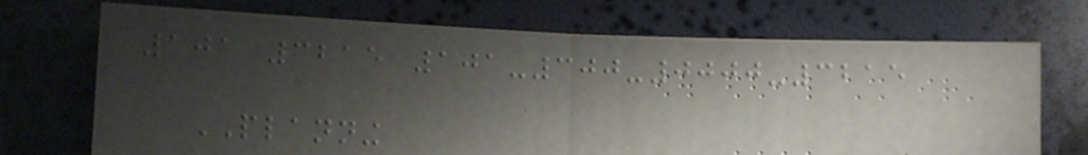101 3215 101-300-0000-3215
PLANNING
